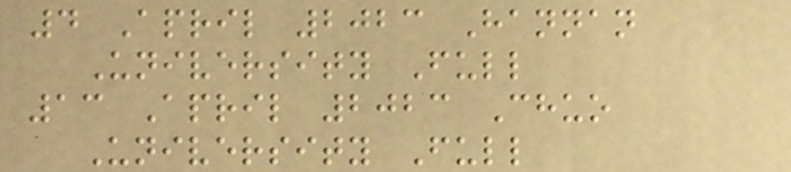4 April 2023 Hannan
University Full
13 April 2023 Chuo
University Full
